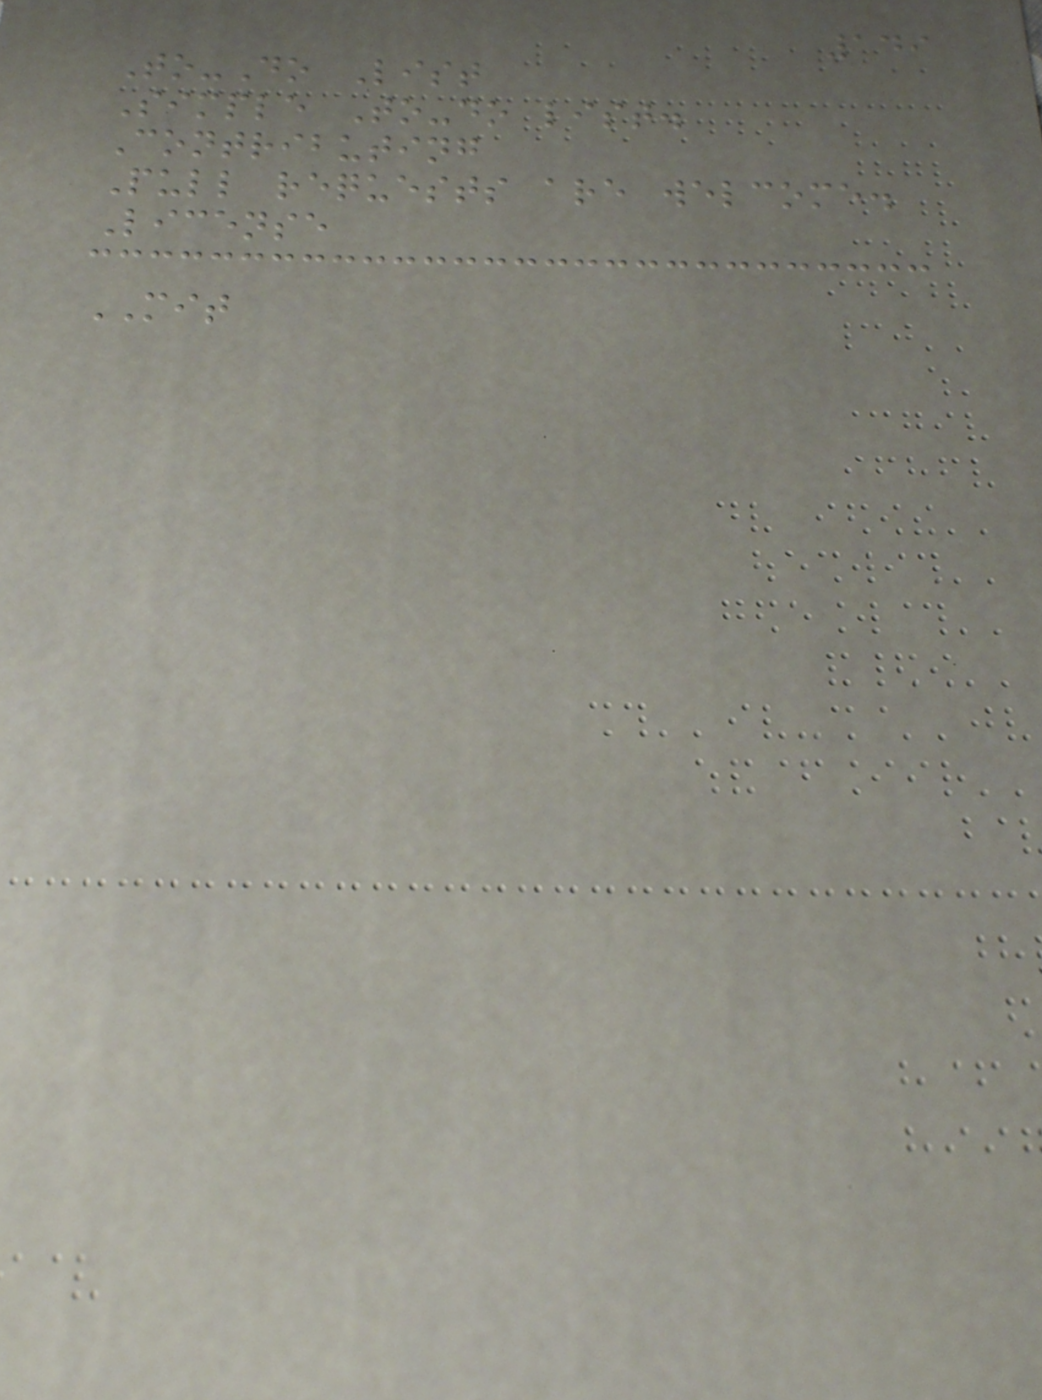149
To-Do List
Simple To-do list.
Contributing
Pull requests are welcome.
License
MIT
